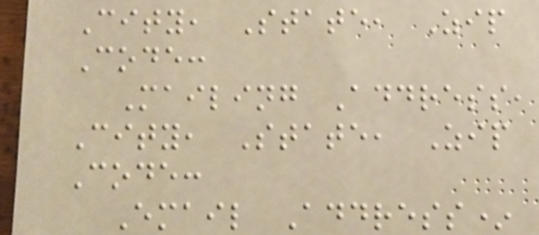City, State, Zip
Code:
Mailing Address,
City, State, Zip
Code:
Email Address*
